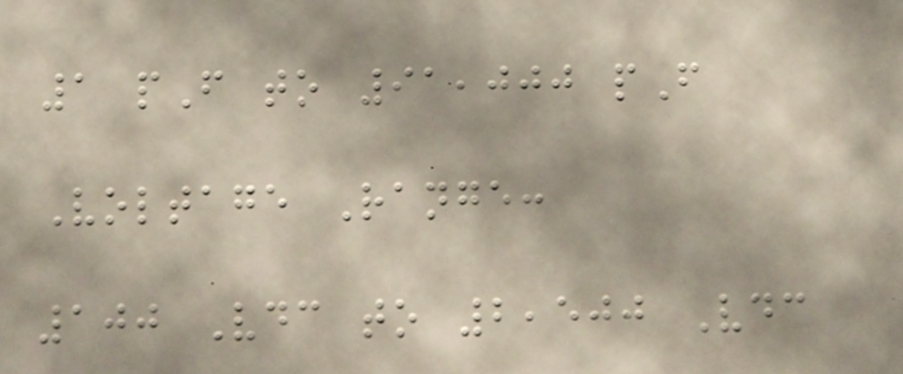1 pF to 91,000 pF
Voltage Range:
100 Vdc to 2,500 Vdc
